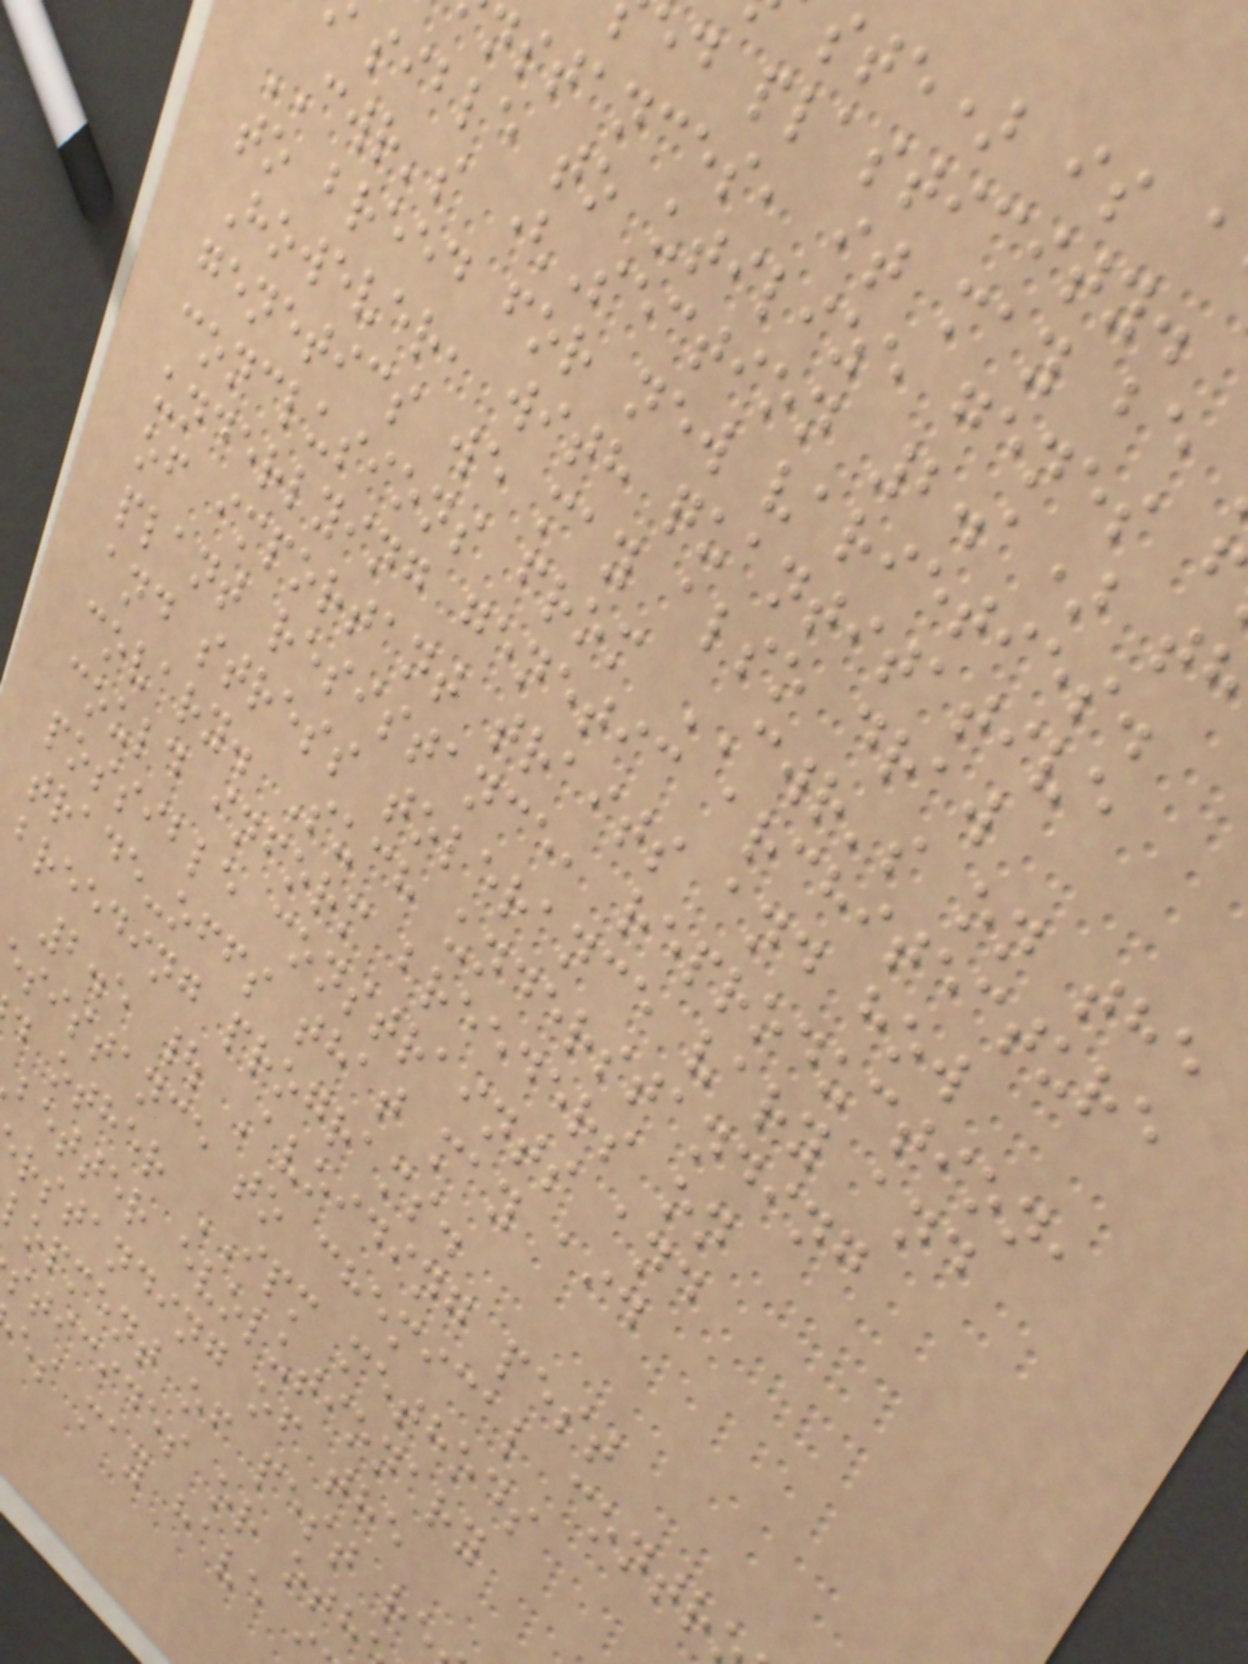ste) is a
ed plasticity.
nstances, it may be
asible to utilize genes
CWR's (Section 2.1) t
to breed for new varieties.
However, with quantitative
genetics we may also draw
conclusions from CWR's on the
underlying genetic architecture
of important traits and how
plant resistance, reproduction,
and stress tolerance vary and
covary. Such understanding
could inform breeders on
possible constraints and
trade-offs that may aid
breeding programs.
2.5 | Avoiding pest
sistance to chemical contr
d other IPM methods
better evolutionary
rstanding of the
lopment of pest re
sticides or oth
es may have
